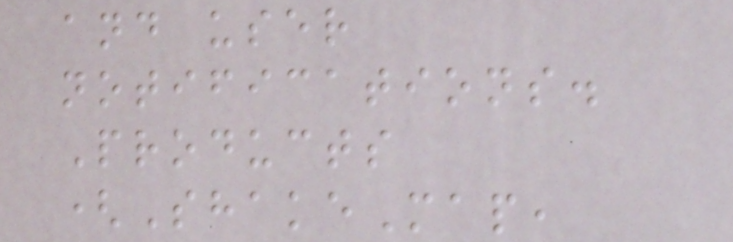and user
notifications.
Products
(ShakeMap,
